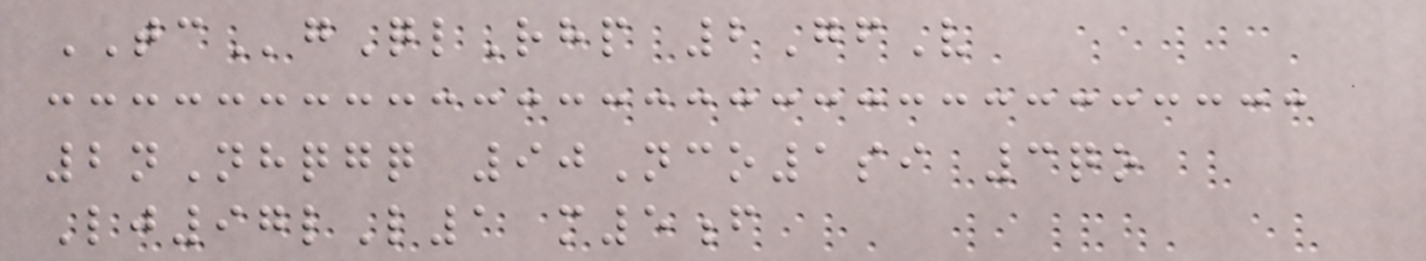TCgQlRhp 2GfV
2nNhqgq 90Nco1si 3qo
Lj97lL1 m5f
